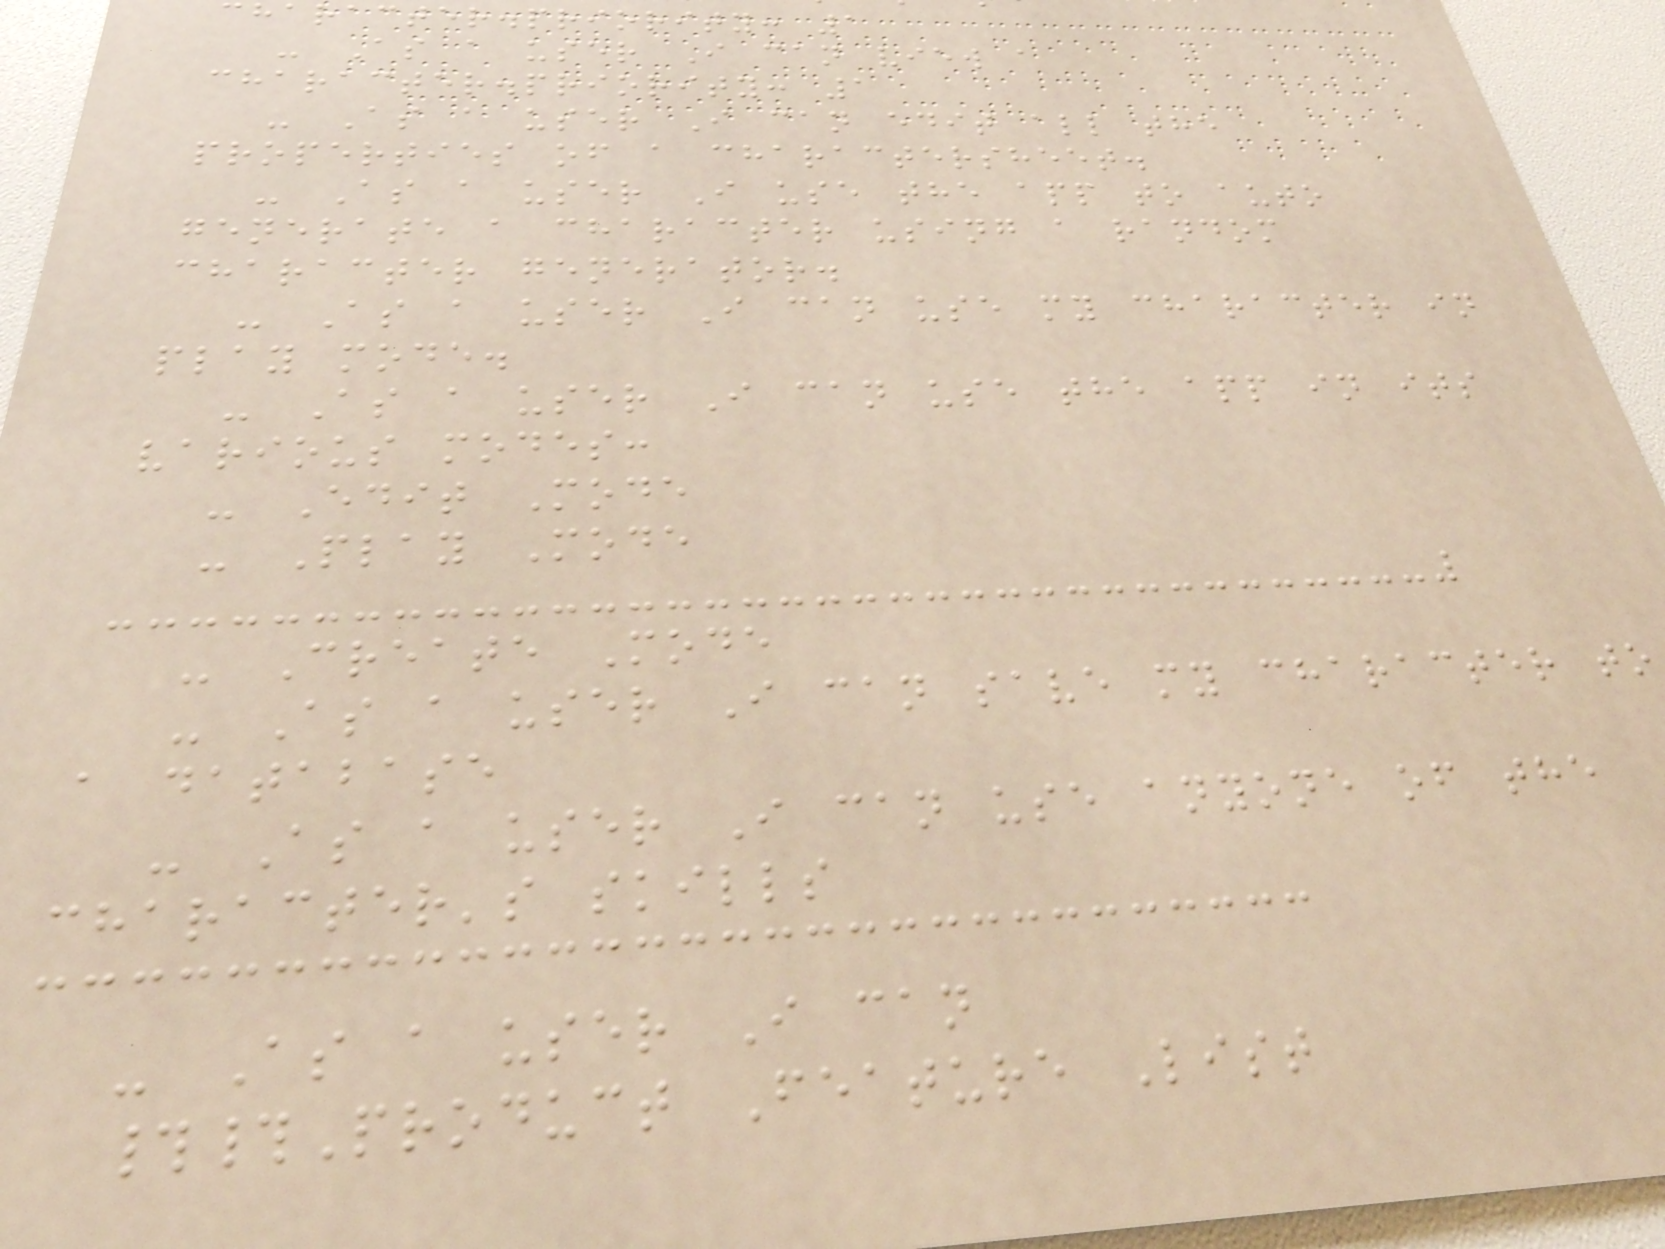haracter.priority: 1
- As a user I can view a
character.priority: 1
- As a user I can edit all the
properties of a charactersheet.
- As a user I use the app to auto
generate a character using a random
character generator.
- As a user I can use my character in
play mode.
- As a user I can use the app in its
various modes:
- Edit Mode
- Play Mode
- Create Mode
- As a user I can save my character to
a database
- As a user I can use anyone of the
character's skills
- As a user I can
##Product Feature List
